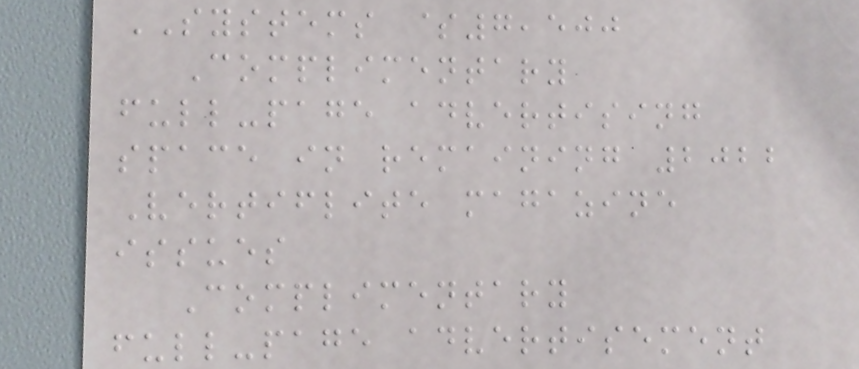SYSTEMS $7,500
Complimentary
full-page advertising
space in remaining 2022
Vertiflite magazine
issues
Complimentary
full-page advertisement
